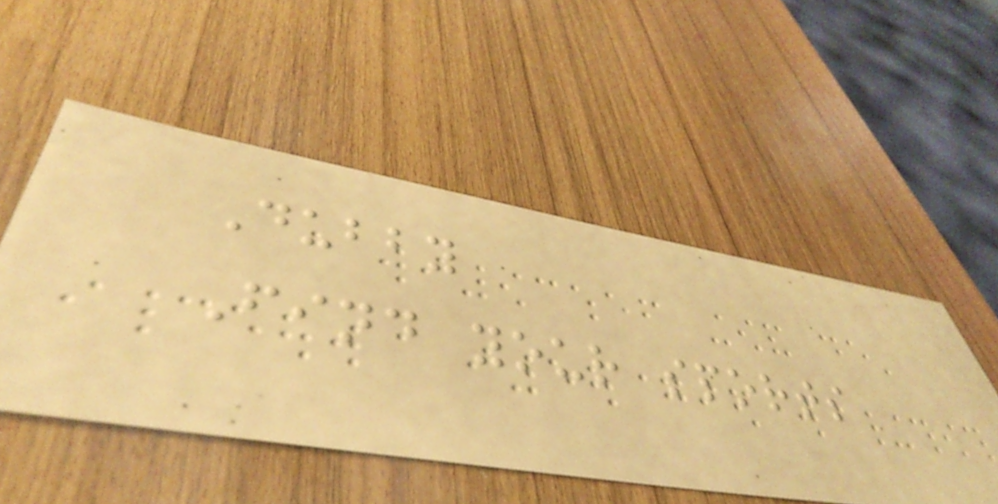Dubby
Find your sports
